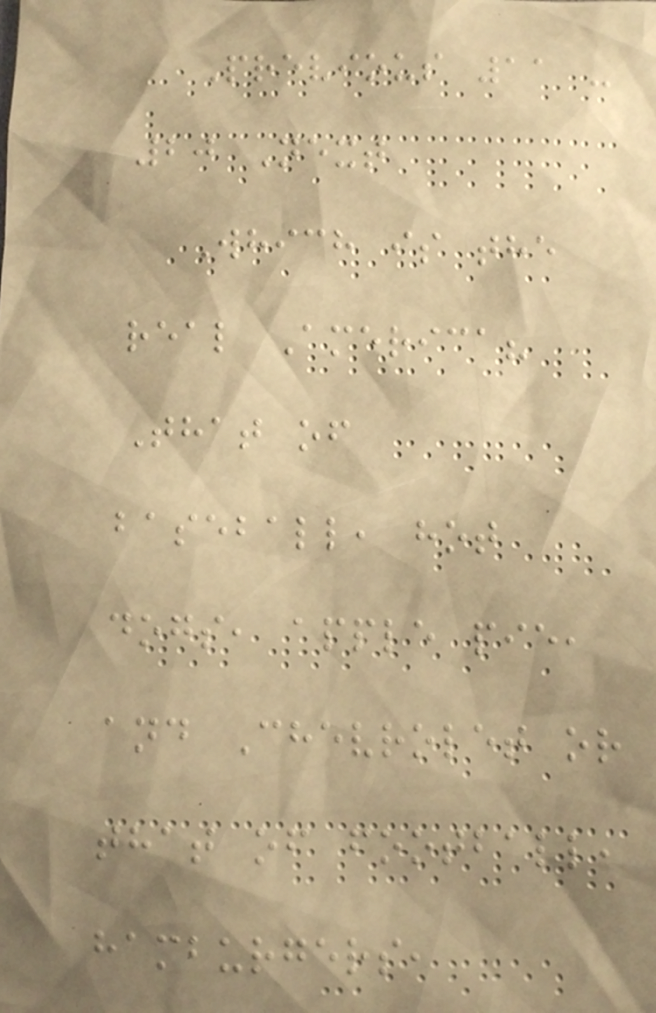Previous 11 -
20 Next
Which is the
real America?
That of
baseball, hot
dogs, apple pie,
and Chevrolet or
that of football,
hamburgers,
